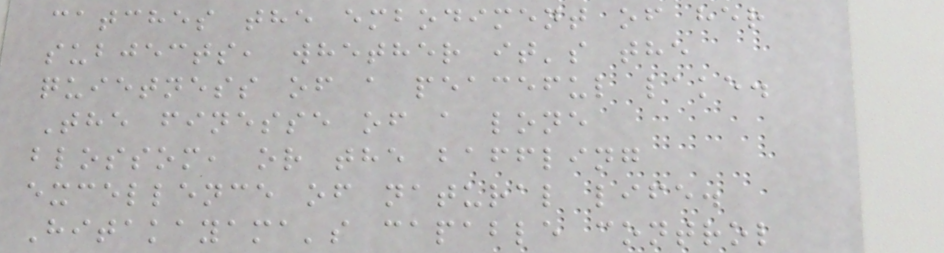catches the embodiment of her
subjects, whether it's the
quietness of a peaceful lake.
The finesse of a lone
blossom, or the baffling
excellence of natural life.
Hitakayama's capable control
